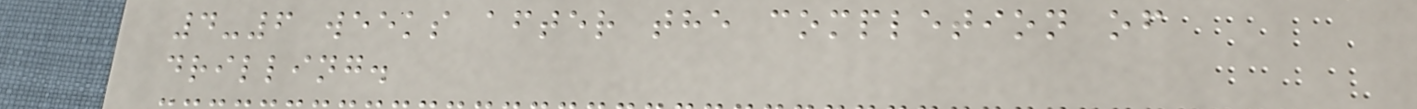4-6 weeks after the completion of
drilling.
